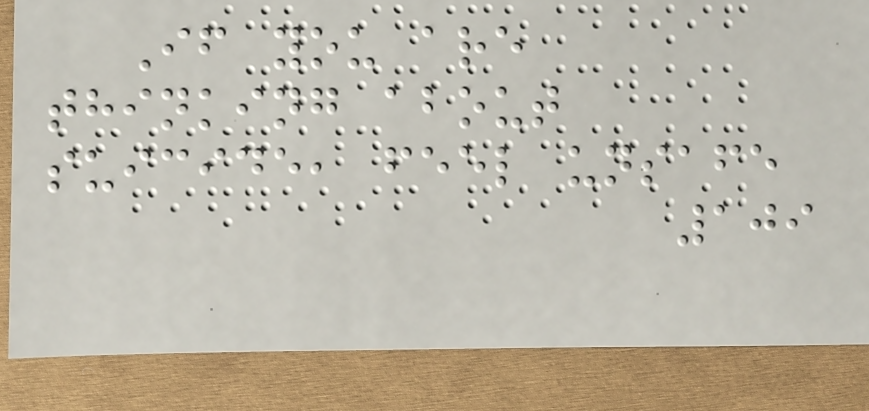If you are
thinking about
suicide, feel unsafe
109
